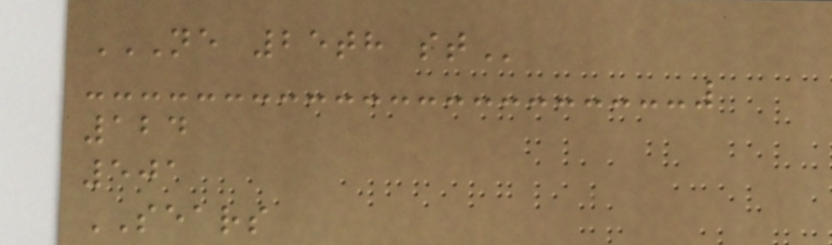NE 25TH ST
124
501
SEARS
